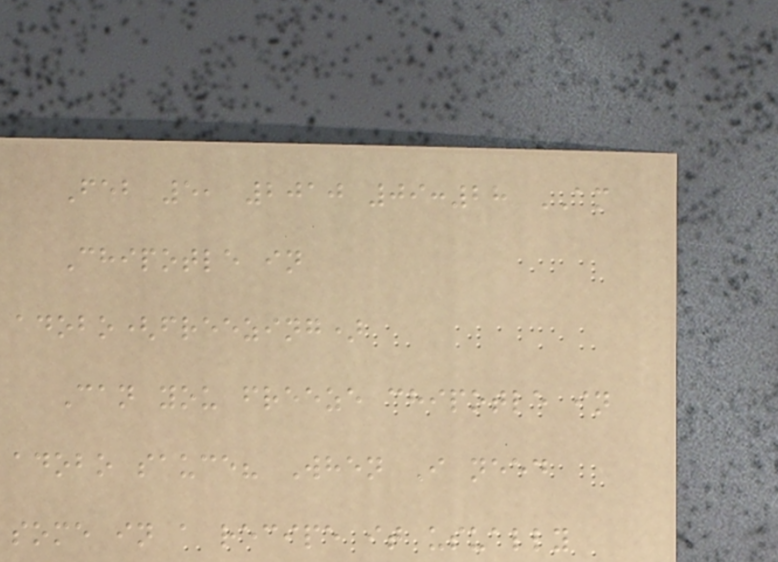Feb 5, 2010 09:28 AM
Chipotle in
adobo(freezing)
Can you freeze chipotle in
adobo sauce? When I need
some in a recipe it usually
